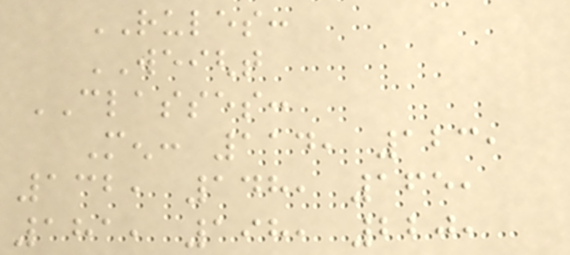RULES:
WEIGHT
CLASSES:
Men: 114, 123,
132, 148, 165,
181, 198, 220,
